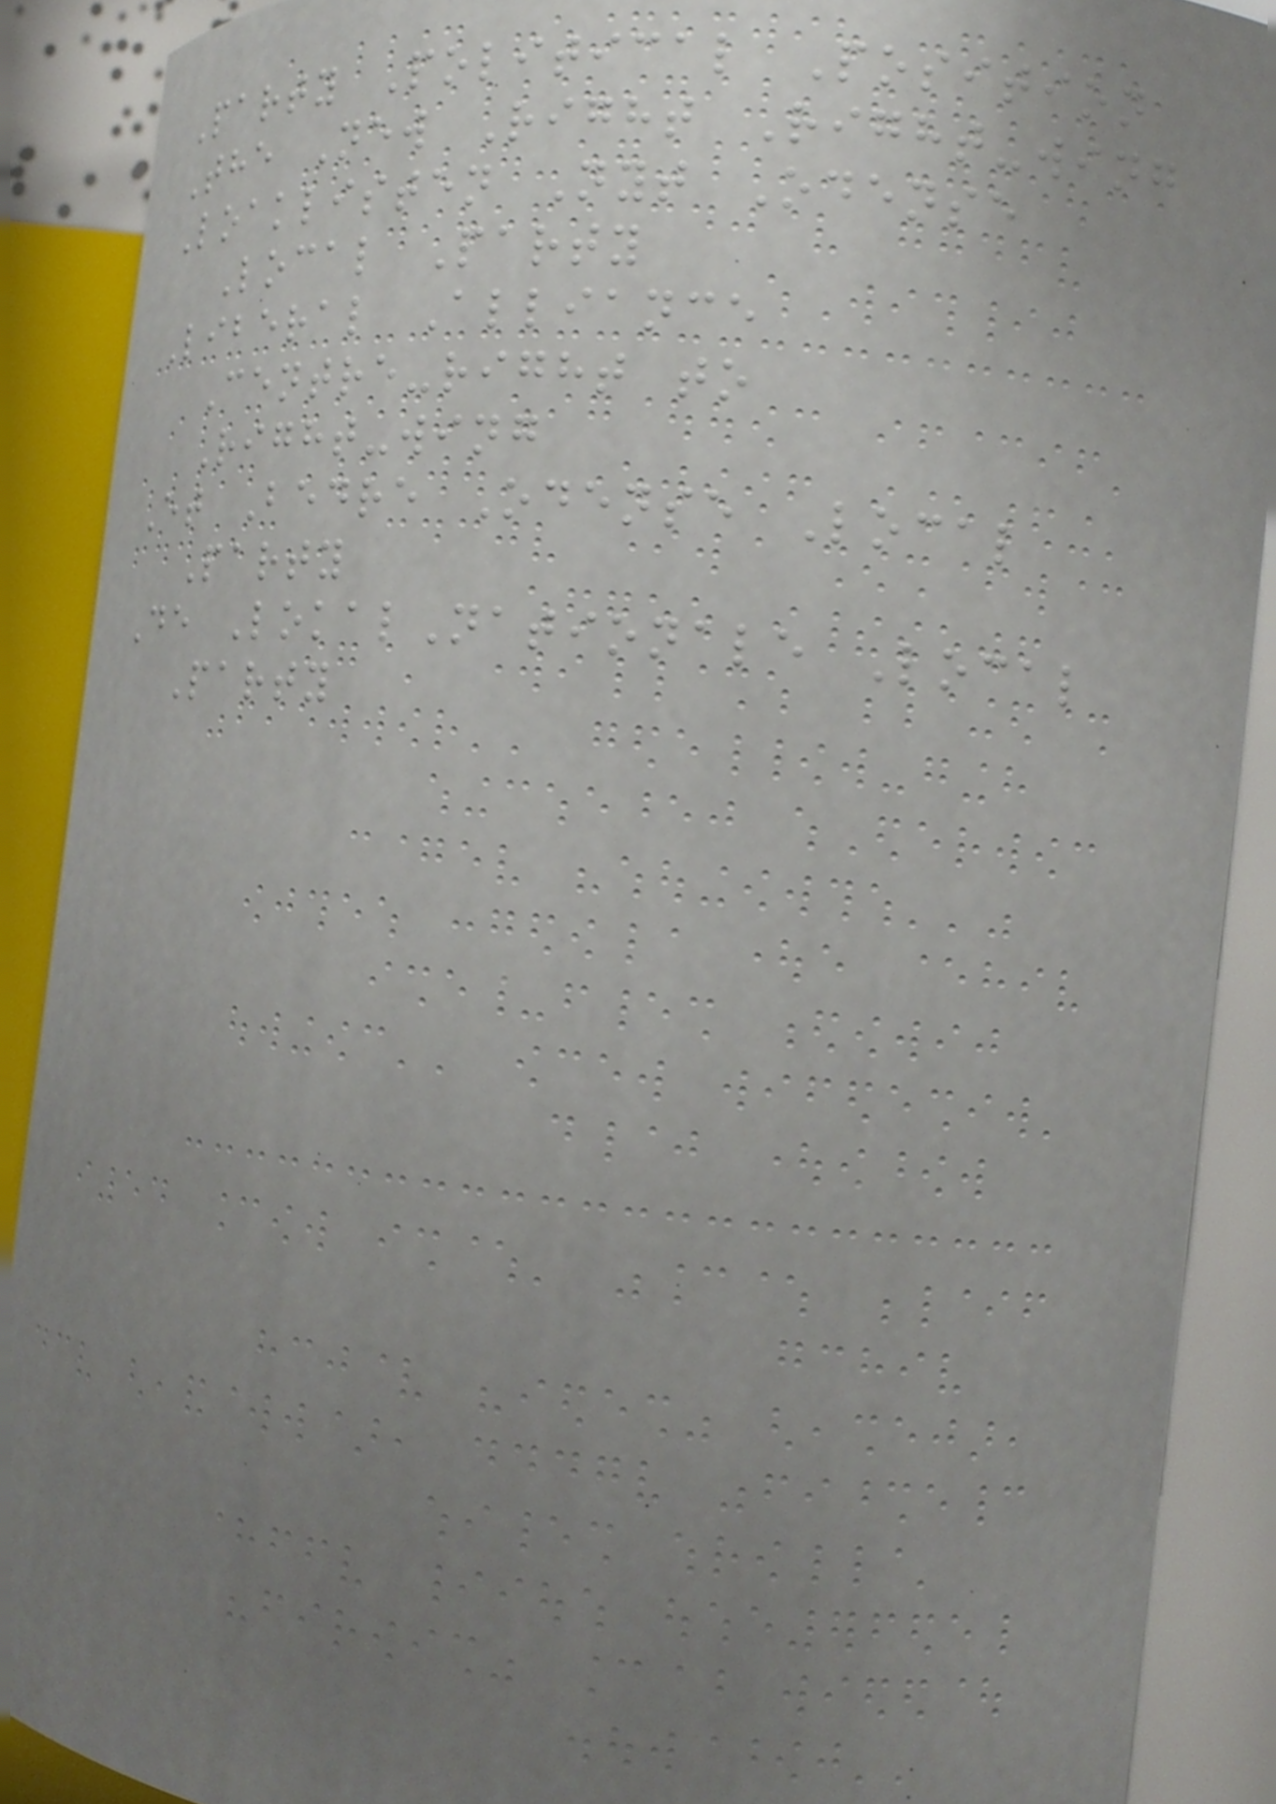Party Political Position
The New Right Right-wing
Loaklisten Nyt Odense
Local Party
Liberal Alliance
Centre-right to
Right-wing
Et Bedre Odense Local
Party
De LokalNationale Local
Party
